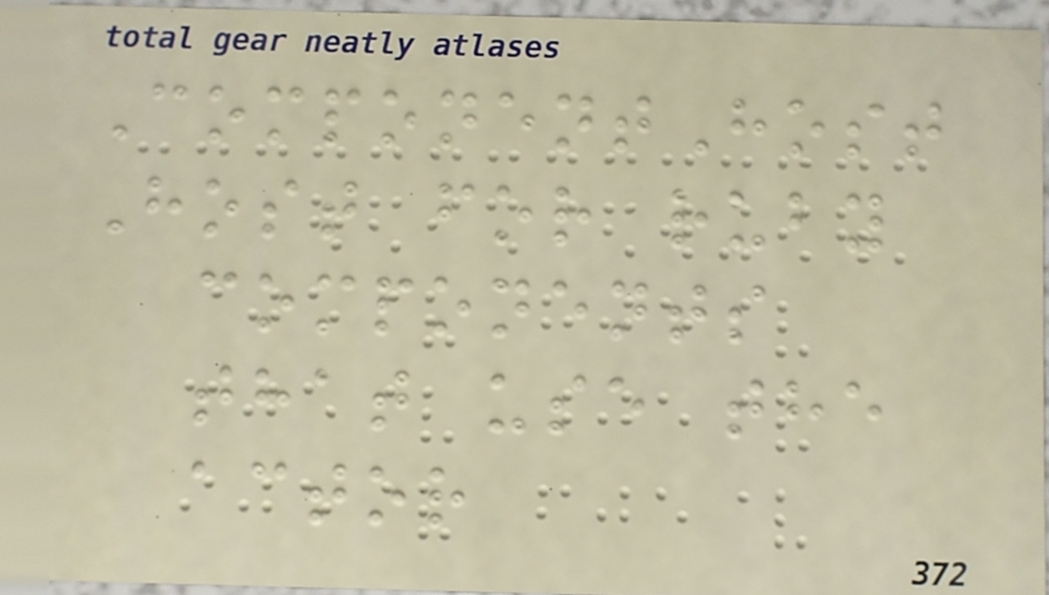ComponentHost
Host for ruby
components
that use the
actor
